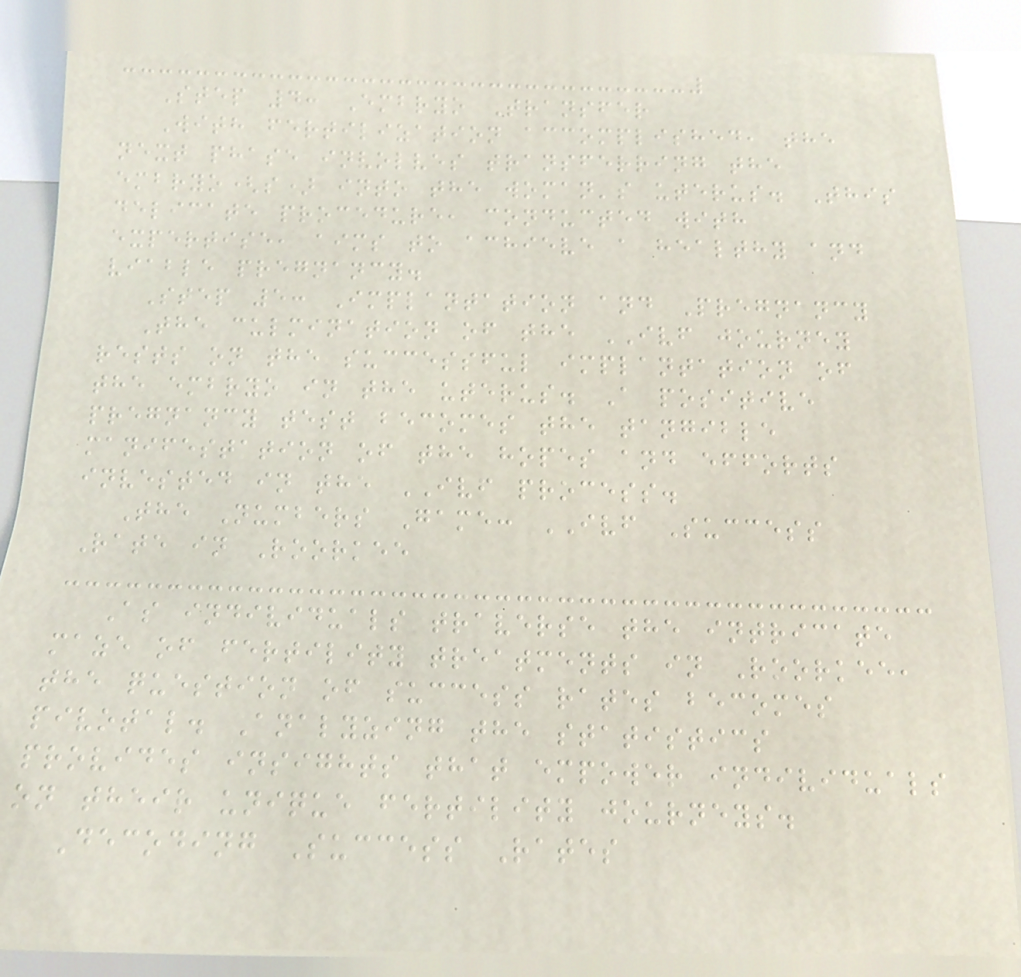Step 4: Embryo Transfer
With fertilization accomplished, the
next phase involves transferring the
embryo(s) into the woman's uterus. This
delicate procedure, conducted with
expertise, aims to achieve a healthy and
viable pregnancy.
Step 5: Implantation and Pregnancy
The culmination of the IVF journey
rests on the successful implantation of
the embryo in the uterus. A positive
pregnancy test becomes the tangible
manifestation of the hopes and efforts
invested in the IVF process.
The Numbers Game: IVF Success
Rate in Roorkee
As individuals traverse the intricate
maze of fertility treatments in Roorkee,
the question of success rates becomes
pivotal. Analyzing the statistics
provides insights that empower individuals
on their unique fertility journeys.
Decoding Success Rates
